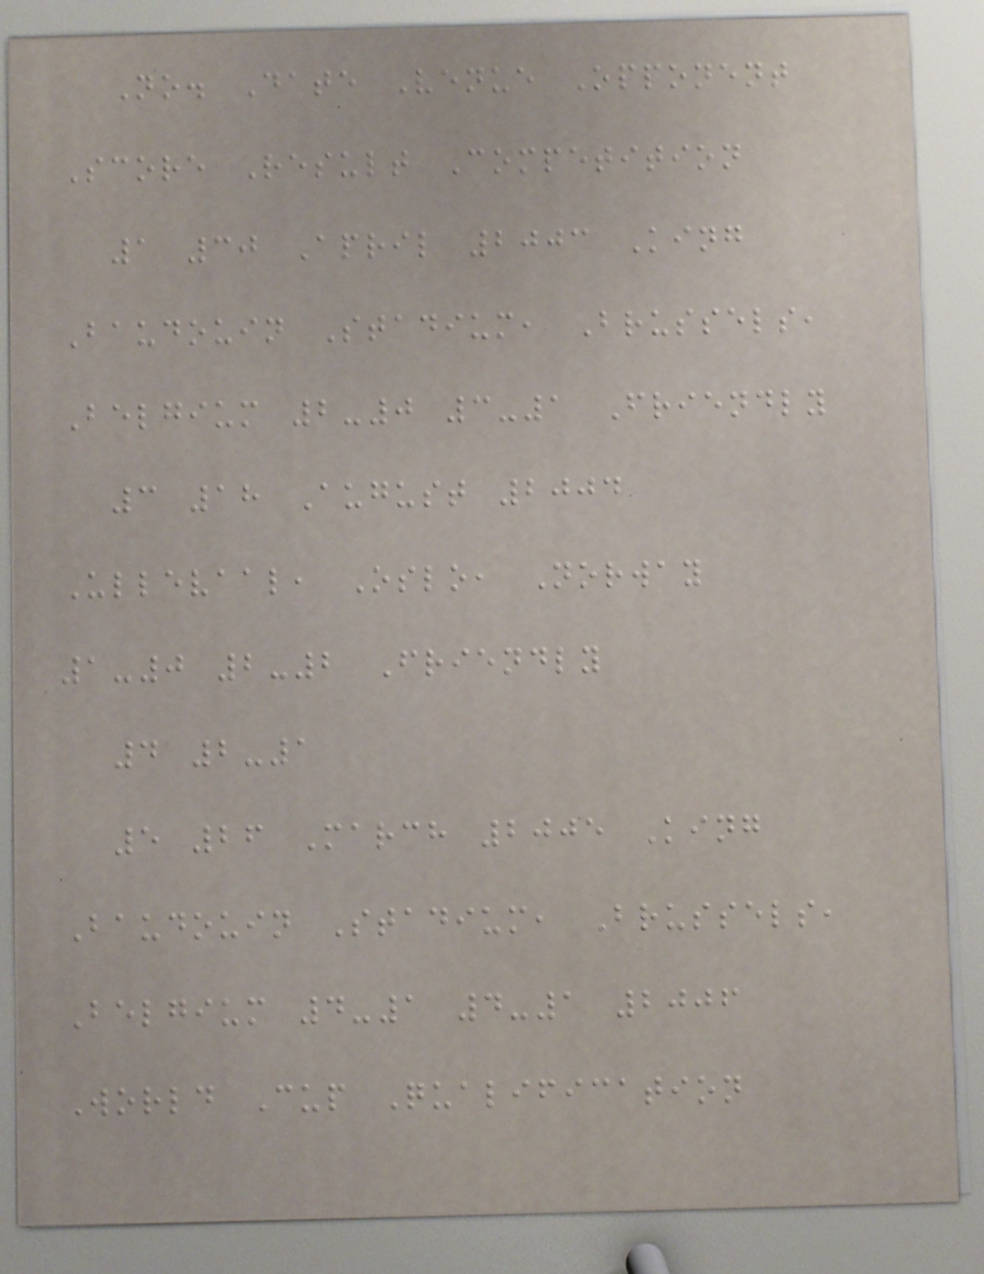No. Date Venue Opponent
Score Result Competition
1 30 April 2003 King
Baudouin Stadium, Brussels,
Belgium 2-0 3-1 Friendly
3 18 August 2004
Ullevaal, Oslo, Norway
1-0 2-2 Friendly
4 2-1
5 26 March 2005 King
Baudouin Stadium, Brussels,
Belgium 4-1 4-1 2006
World Cup Qualification
